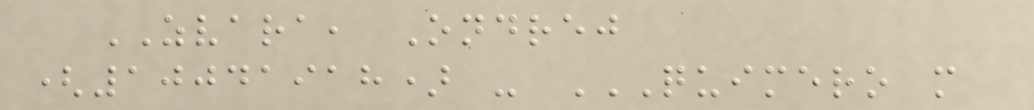ZVARA, Ondrej
(10041918) - QUIMERO M
